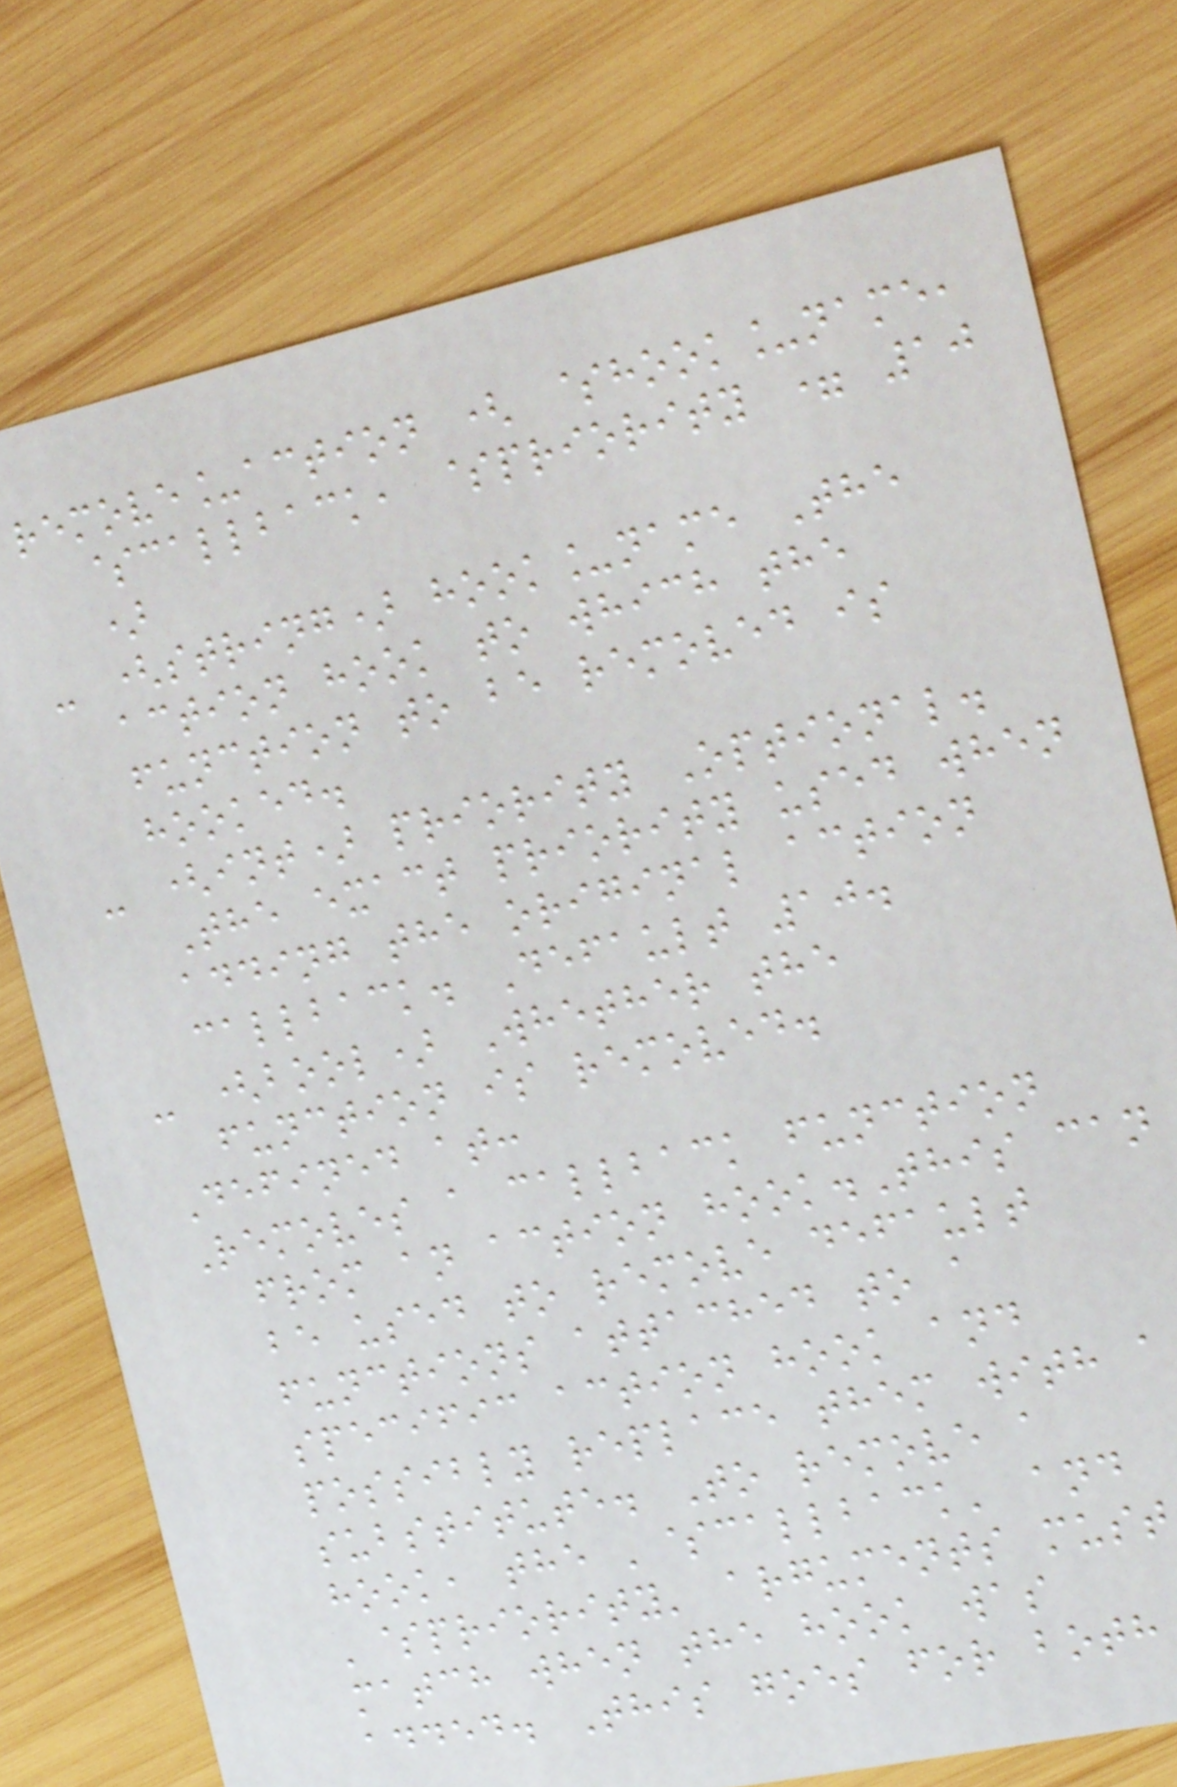remove_action ( $hook_name,
$callback, $priority = 10
)
- (string) hook_name The
action hook to which the
function to be removed is
hooked.
- (int) priority Optional.
The exact priority used when
adding the original action
callback. Default 10.
- (bool) Whether the
function is removed.
Defined at:
Removes a callback function
from an action hook.This can
be used to remove default
functions attached to a
specific action hook and
possibly replace them with a
substitute. To remove a
hook, the '$callback' and
'$priority' arguments must
match when the hook was
added. This goes for both
